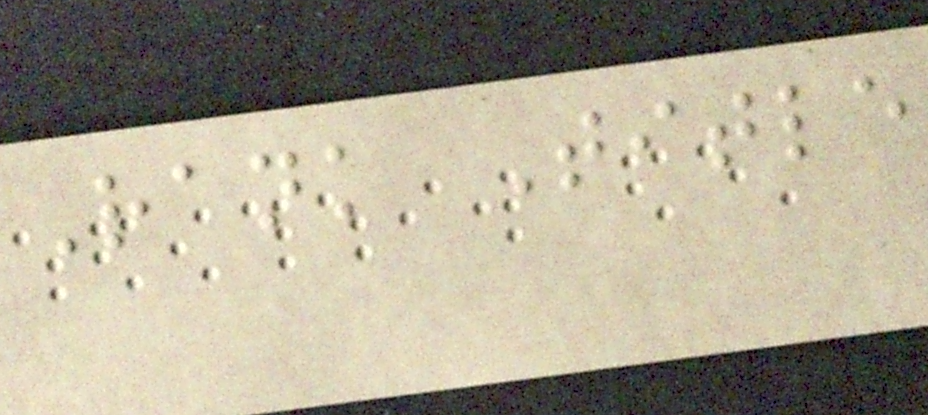Rank Title
